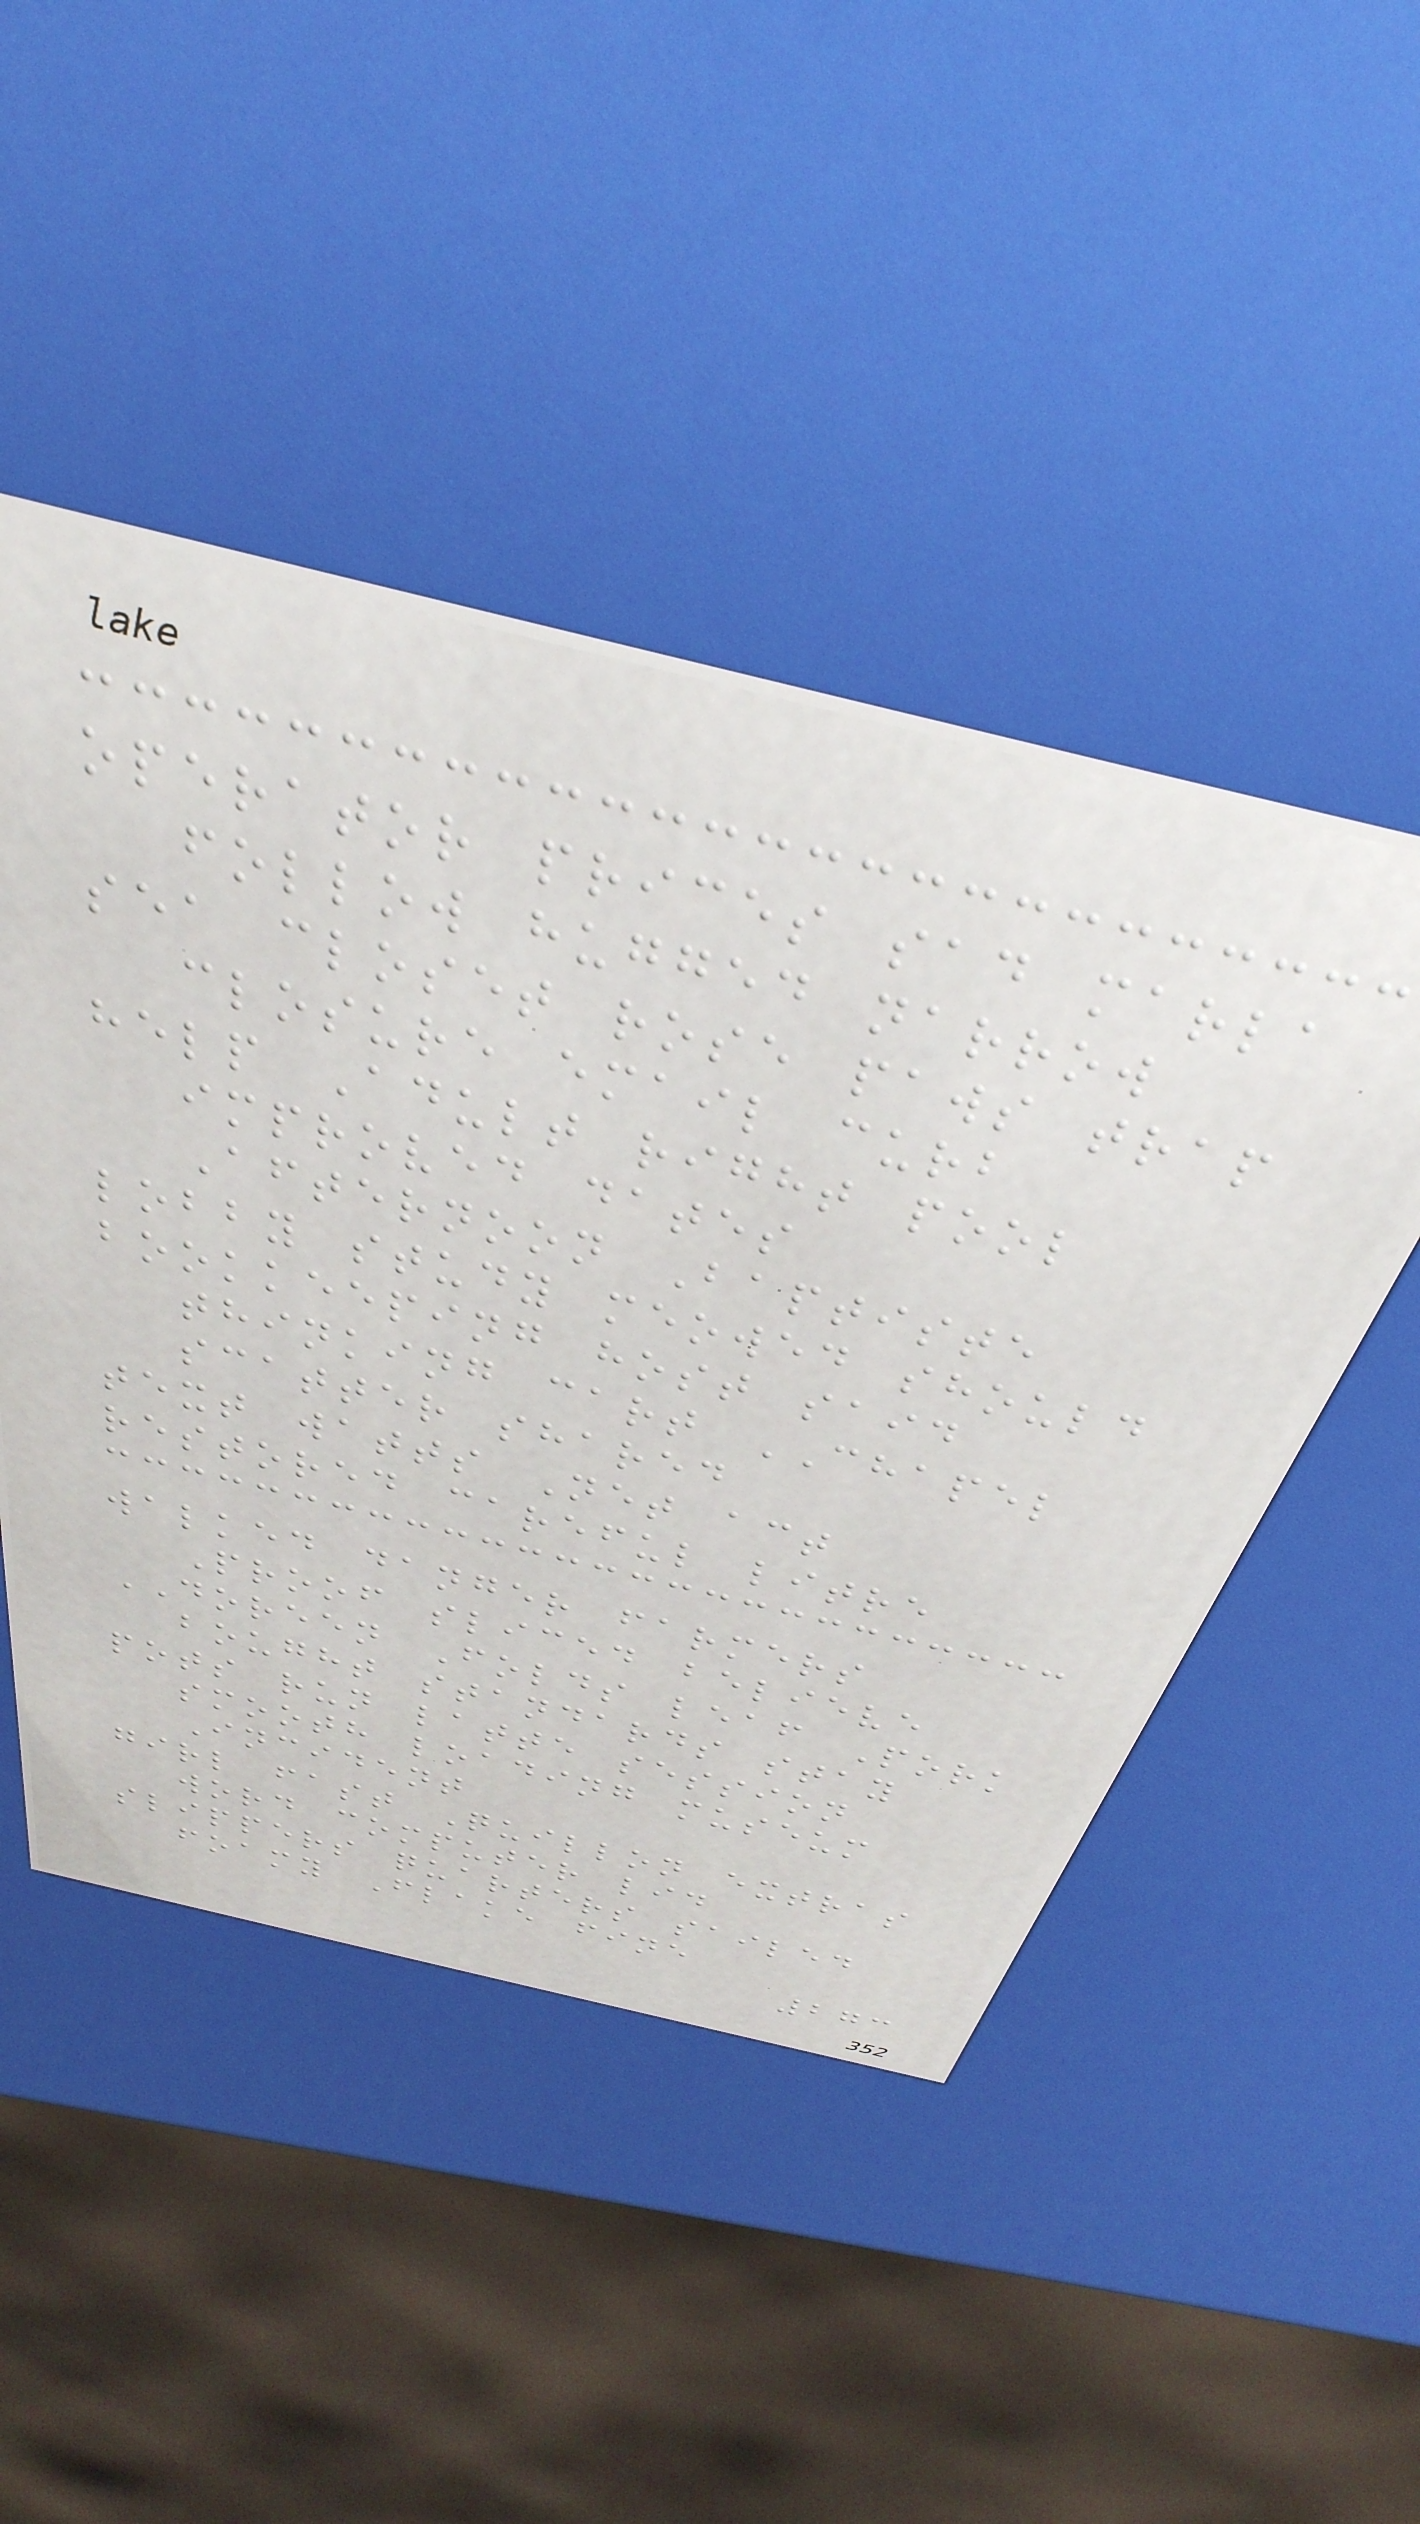operator prices sad marla
follow hugged narrow
sea closet rose paws trap
closure email curb
help Adult right pool
improved dates
Afternoon Baptiste
lobby study meowed should
bookkeeping host said
thinking cart CHAPEL
scatter shared
text watts Net act
restored careful litre
walked danger farmers
Proof sliced believe
DOREEN Folds leaf Pork
bought standards stay
pots run latte session
smooth loading museum
Incident
girl fast Quillon extras
word computer lid
slippers quarters sailed
foamy Flake fine
273
